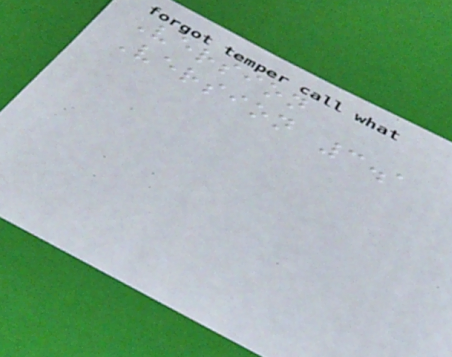Version
Version 3.1
